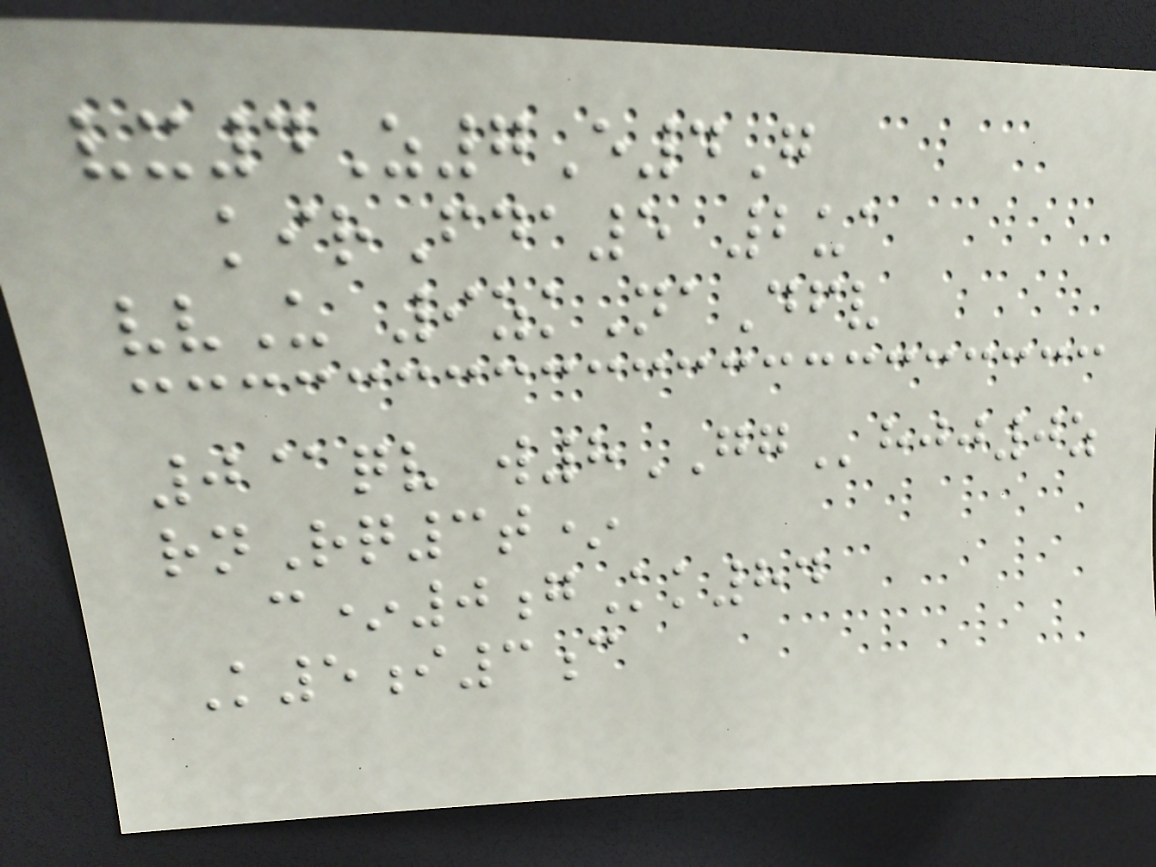vx4Z7E4G
kirFda5 2ua
vvU 9zkNaDfv
0@qv w8GGhjj0z
rnRq3t*
c*0gKk84
K5i3c
